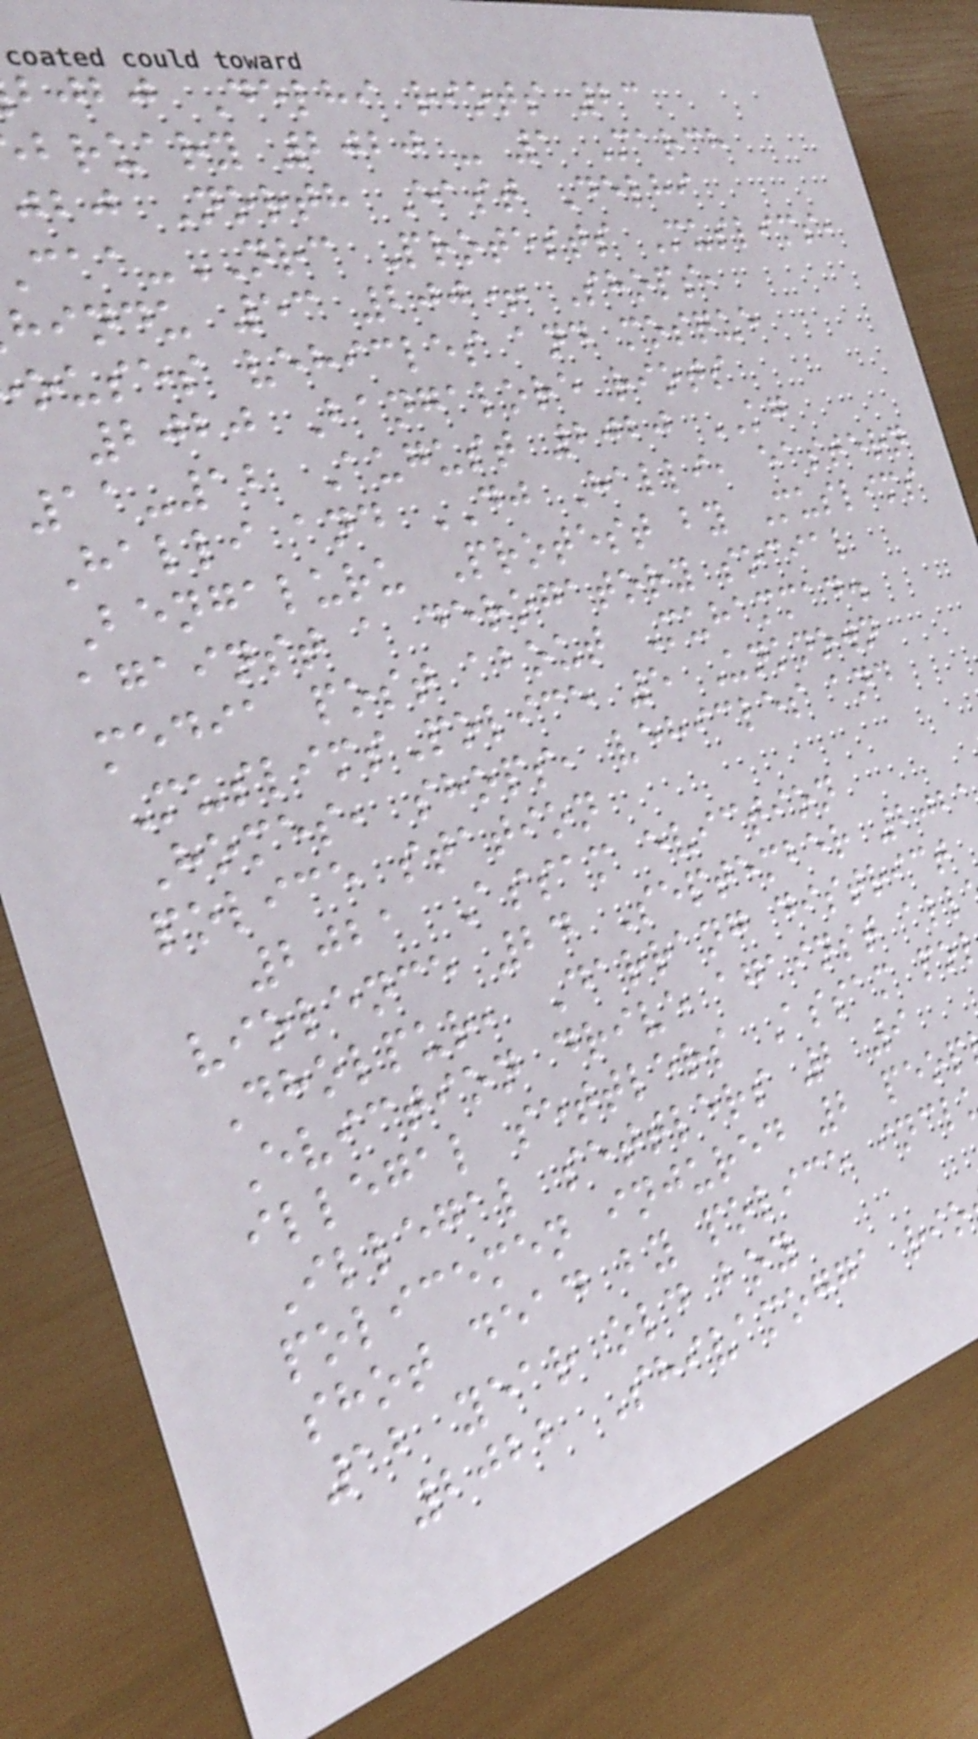bjbj Delhi riots 23
bruary 2020 - 1 March
jbj North East Delhi
-NRC Protests Muslims,
hindu 53 200+ Shops,
ouses vehicles and mosque
2020 Bangalore riots
11-12 August 2020 KG
Halli and DJ Halli, eastern
Bengaluru Protest by Muslims
against a derogatory social
media post about Muhammad.
MuslimsPolice 5 Unknown
Homes, shops, vehicles and
police station
2021 Assam eviction
violence 24 September 202
Dholpur, Darrang district
Eviction drive against all
illegal settlers Assam po
Illegal settlers 2 9
policemen injured 2 peop
shot dead by police incl
12 year old boy
2022 Shivamogga rio
